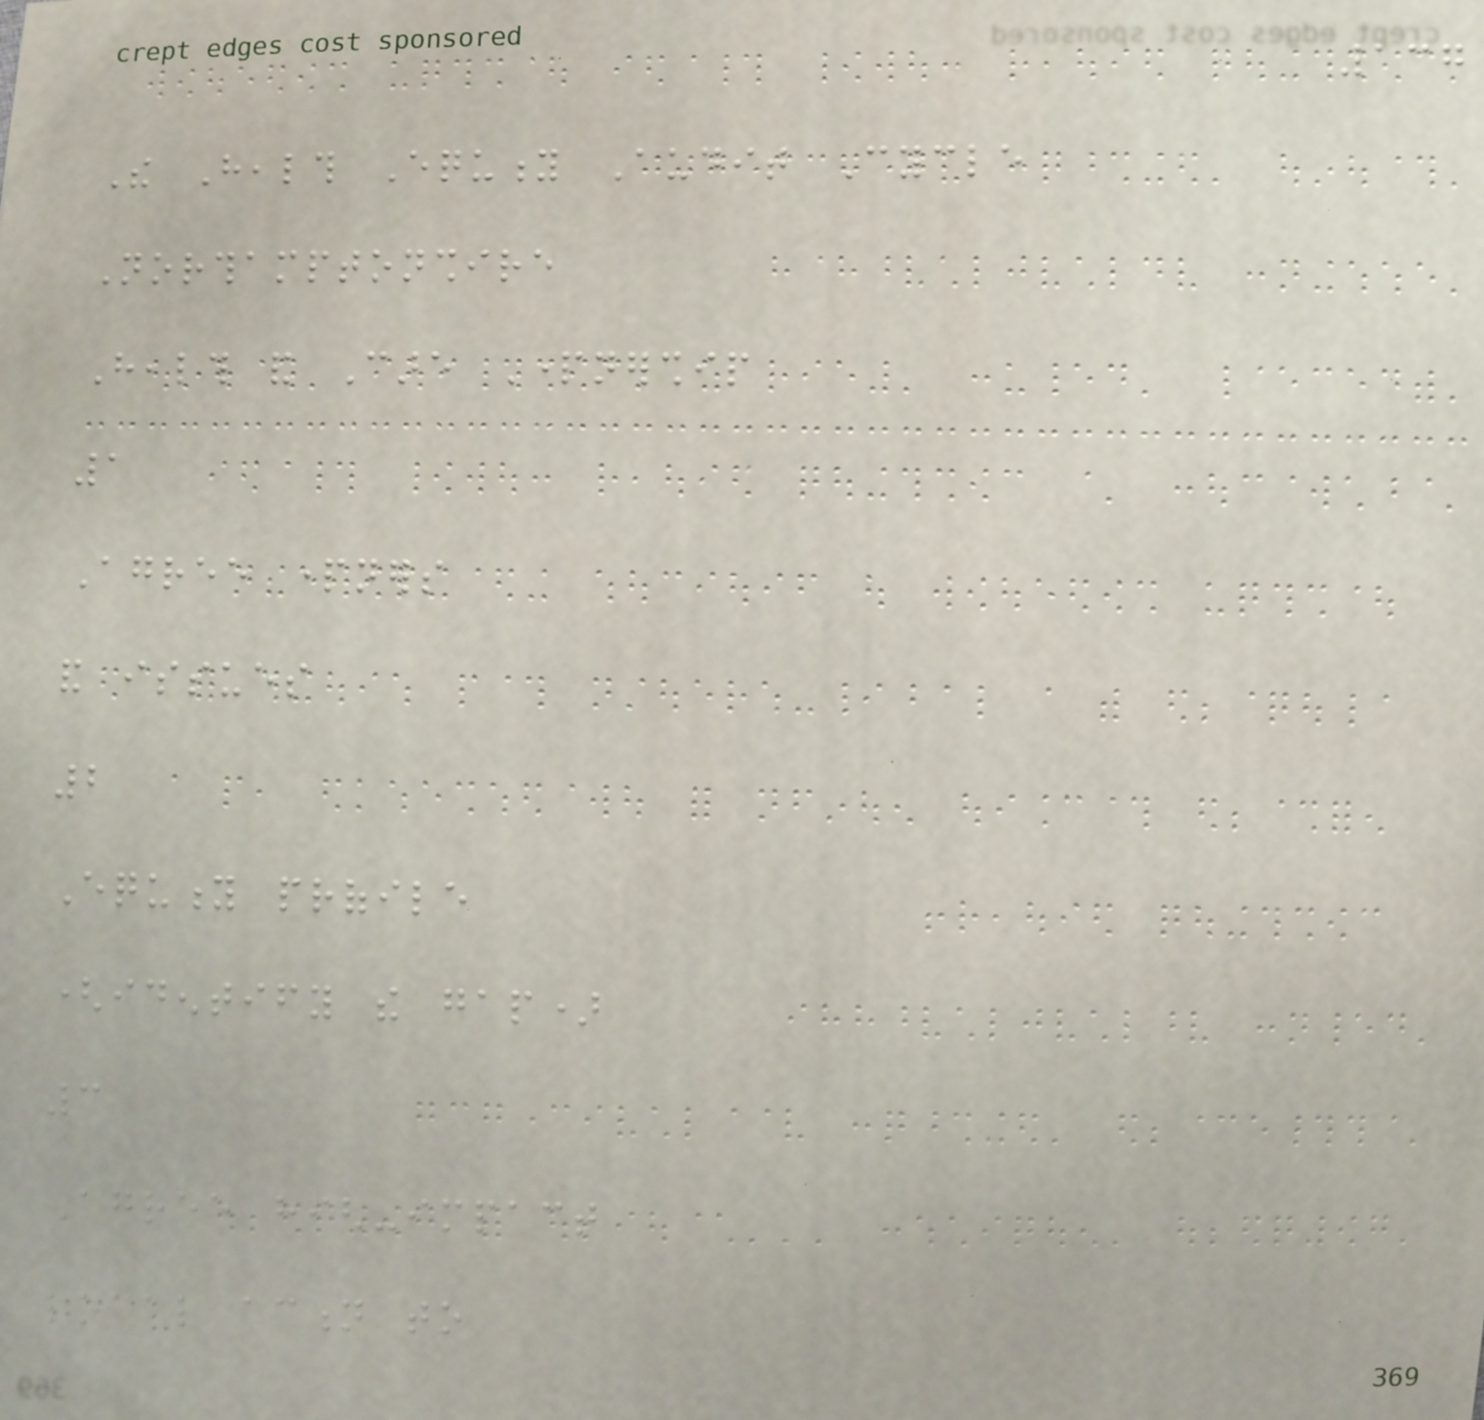137
The Health Equity Audit Cycle
Northamptonshire
Health and Care Partnership
1
Agree partners
and issues
2
Equity profile
(identify the gap)
3
Agree high-impact
local action to
